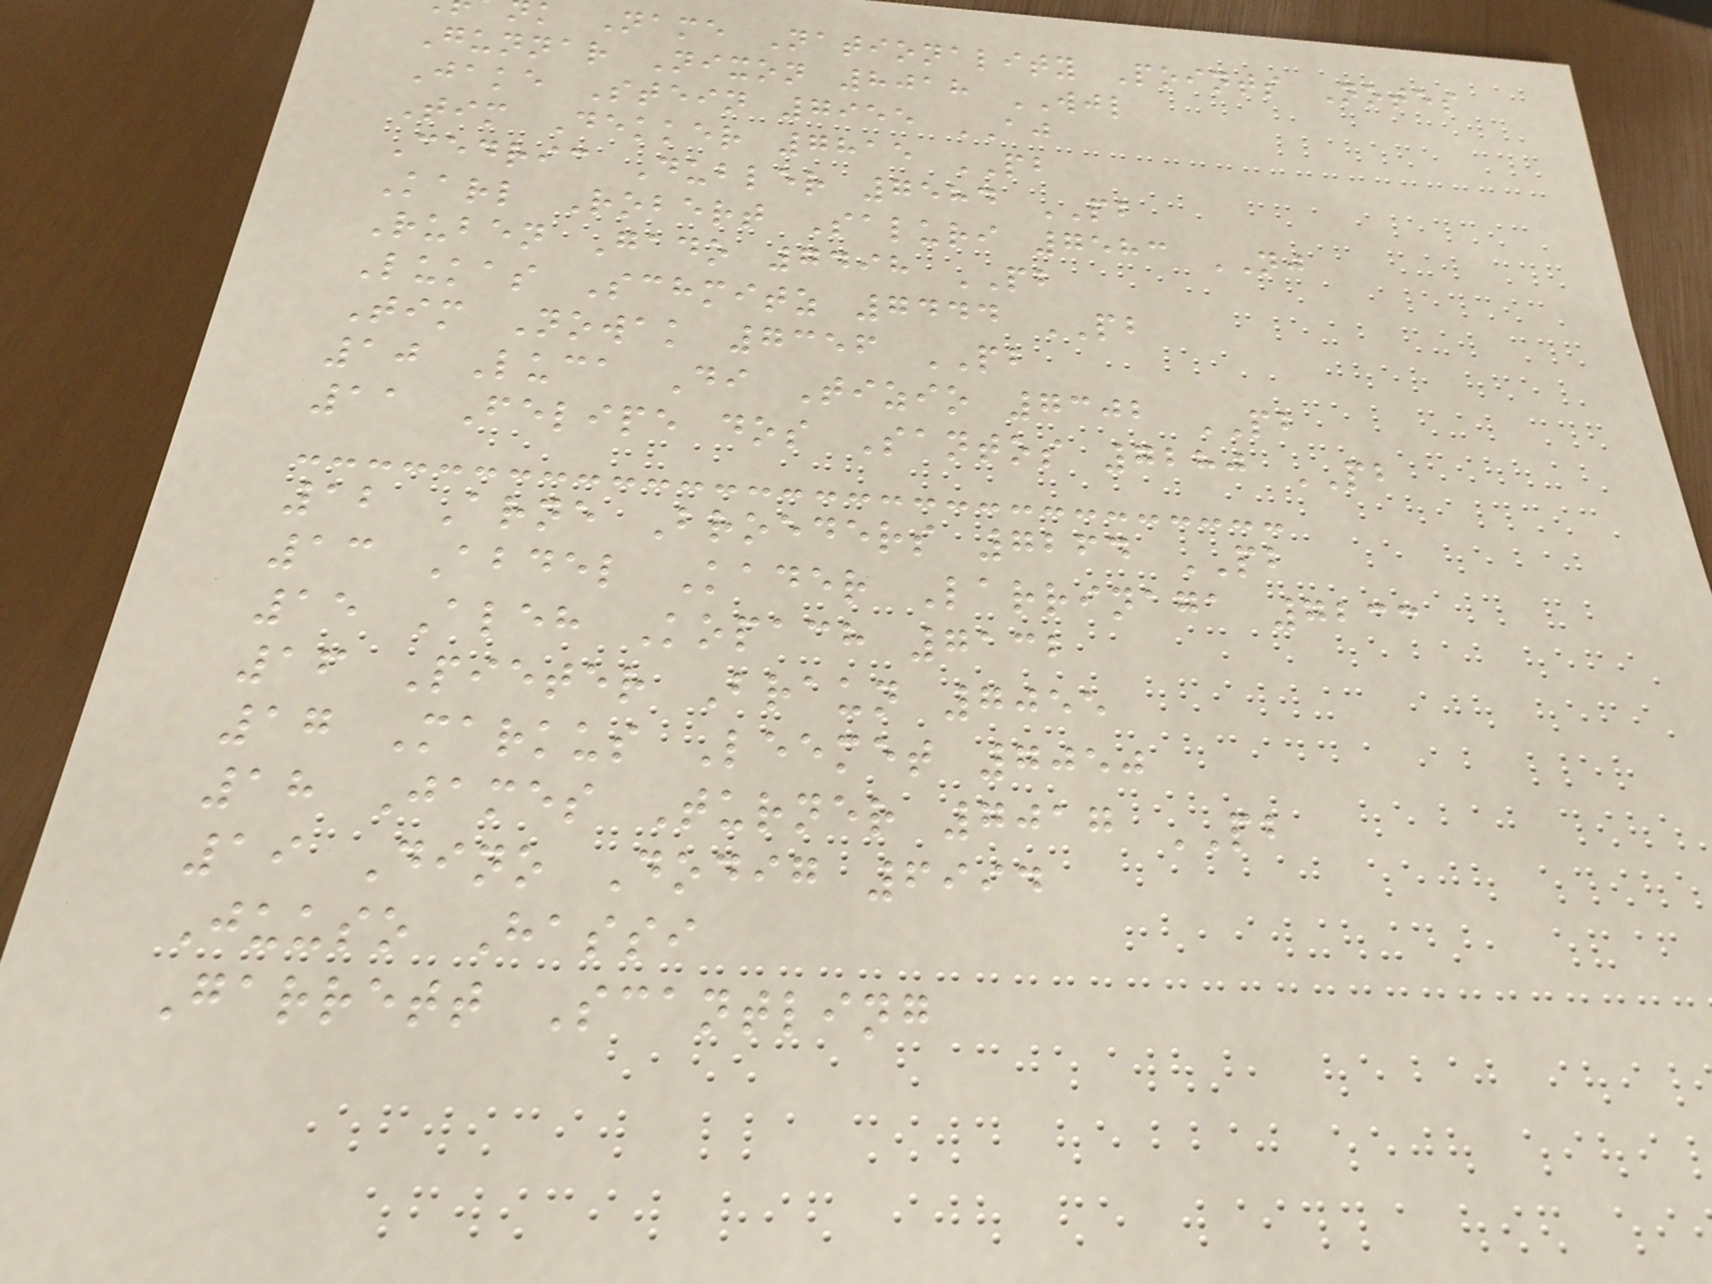k Name Nationality Points Notes
Gunnar Nixon 8018 WJL
Jake Stein 7955 AJ
Tim Dekker 7815 PB
Cedric Dubler 7584 PB
Karl Robert Saluri 7583 NJ
Ruben Gado 7498 PB
Lukas Schmitz 7444 PB
Tim Nowak 7356 PB
10 Luca Di Tizio 7302 PB
11 Felipe dos Santos 7280 PB
12 Arne Broeders 7264 PB
13 Abdel Kader Larrinaga 7233
15 Aleh Kopach 7132
16 Pieter Braun 7055
17 Markus Leemet 7050
18 James Turner 7017 PB
19 Dino Dodig 6994
Juuso Hassi
Garrett Scantling
